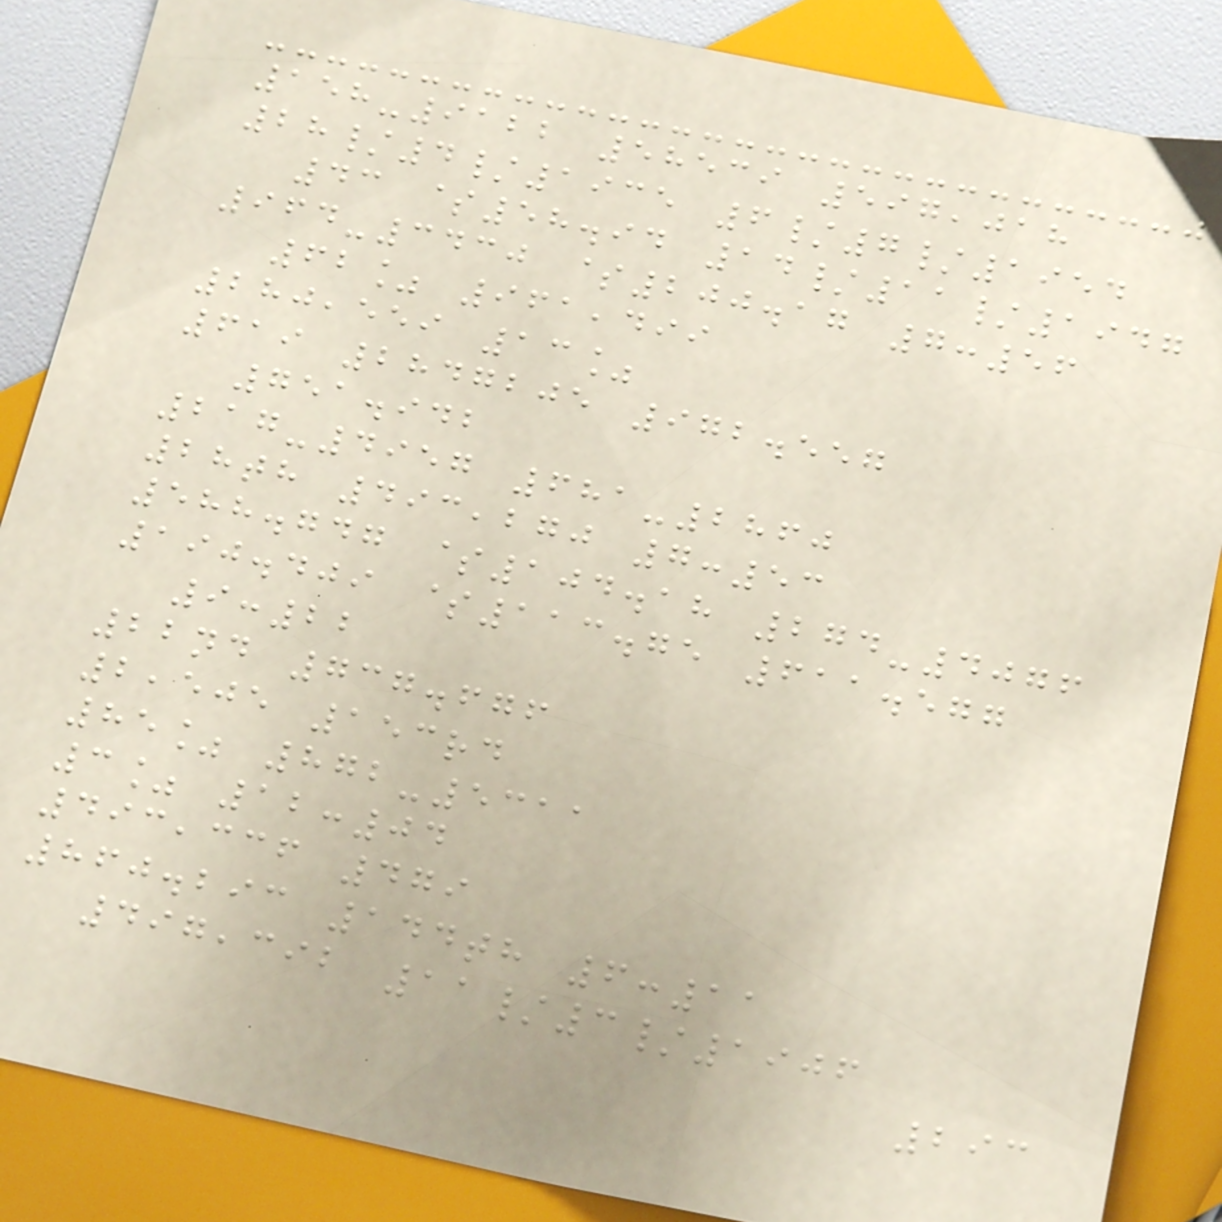158-9122 58539 597,018
28/4/1935 6/7/1954
43 $58.94 14/11/1947
964-3430 $200.17 7:56
62% 961,499
280,559 13%
619 2847205 972.557
751.942
217-4957 681-2860
28th 493,270 7:53
588.747 $104.18 274-4076
190.409 $113.75 611.577
9:22
22nd 737.676
2,505 153rd
85% 872-5311
3% 12:04
493,336 479
860.293 144th 6:11
497,392 11/3/1906
293
